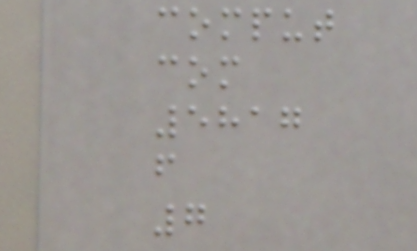comput
com
5817
f
7
